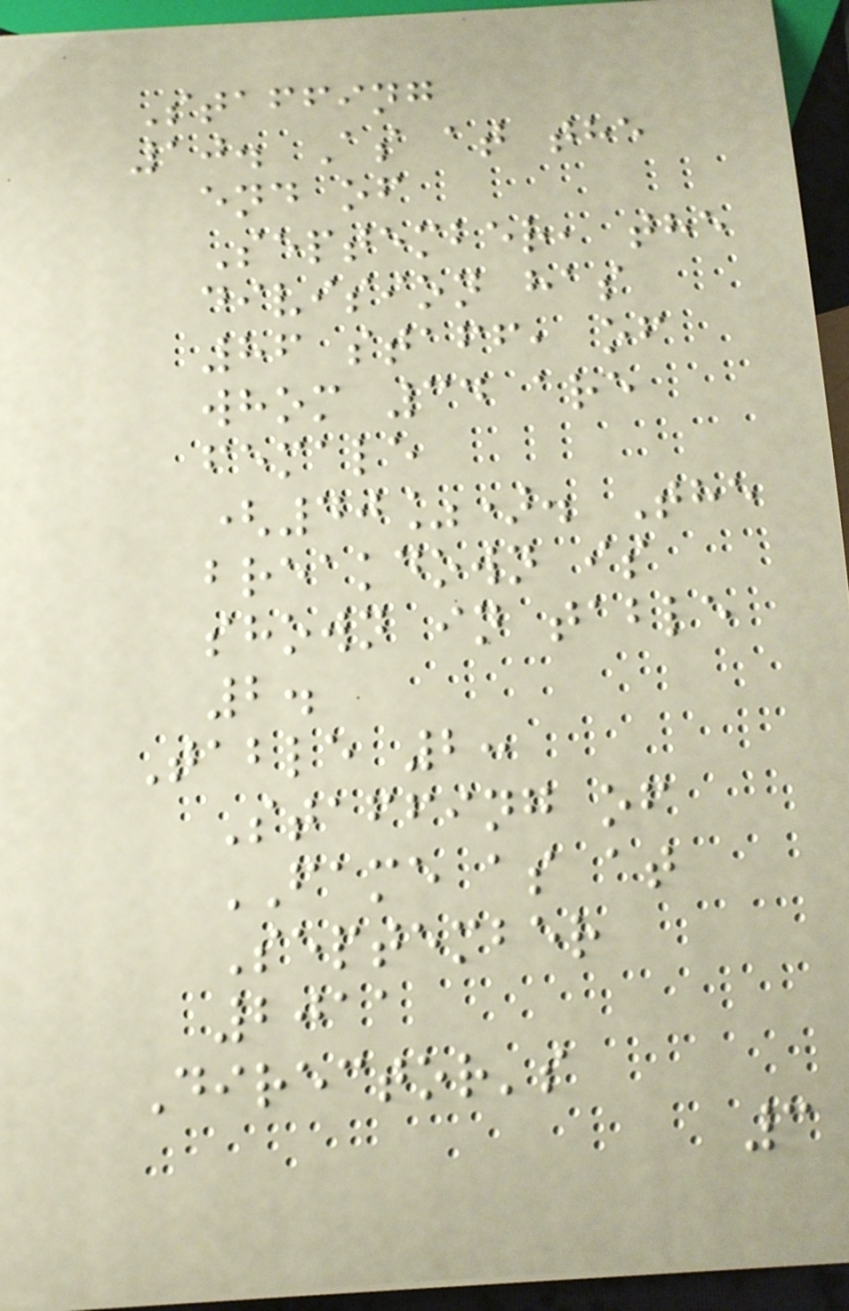Staffing
10. As at the
end of
September, the
division has
86 staff, of
whom 34 are
female
(40%). The
breakdown is
shown in table
2.
Table 2:
Staffing of
FAME as at
September
2011
Director's
3
